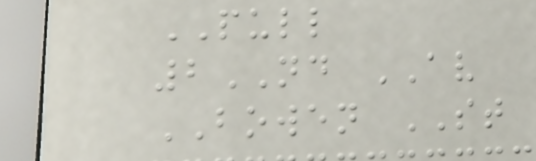PULL
2ND AV
BOWEN ST
